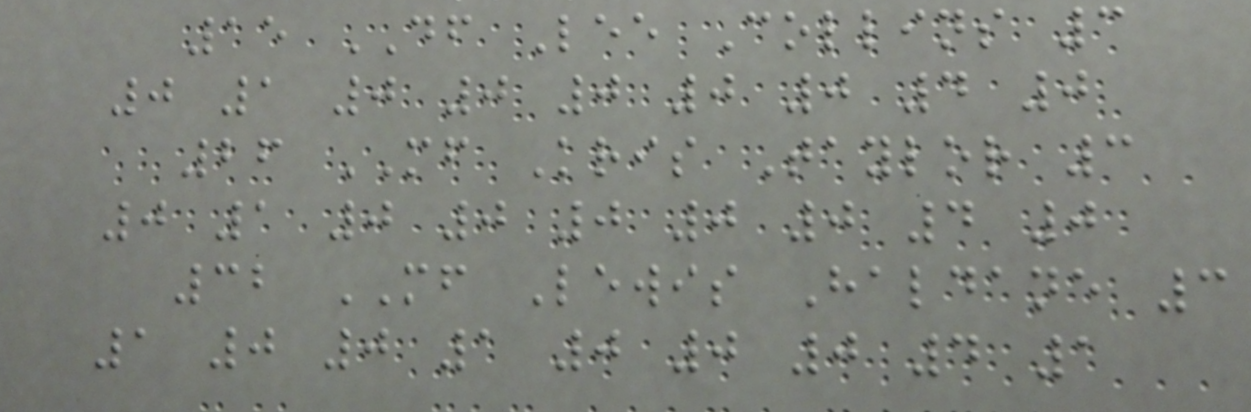15 DF Lee Collins 3
0 1 0 0 0 0 0 4 0
26 MF Kris Taylor 3
0 1 0 0 0 0 0 4 0
32 MF Lewis Haldane 3
1 0 0 1 0 0 0 4 1
